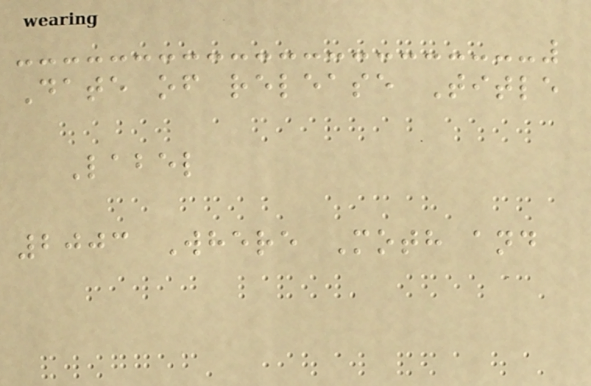Date of release Title
Label
2003 Where Moth and
